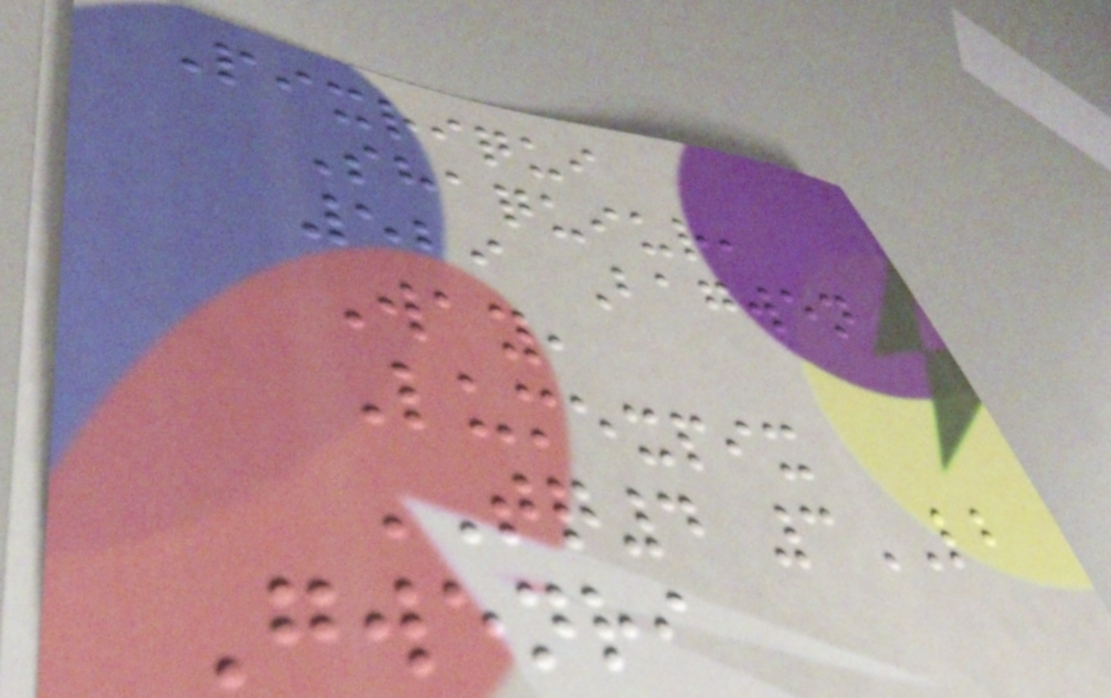Pixriqui
Shaquiur,
529 Bagwen
Way,
Lumexpix
TQ4 3LB
Gwenri
